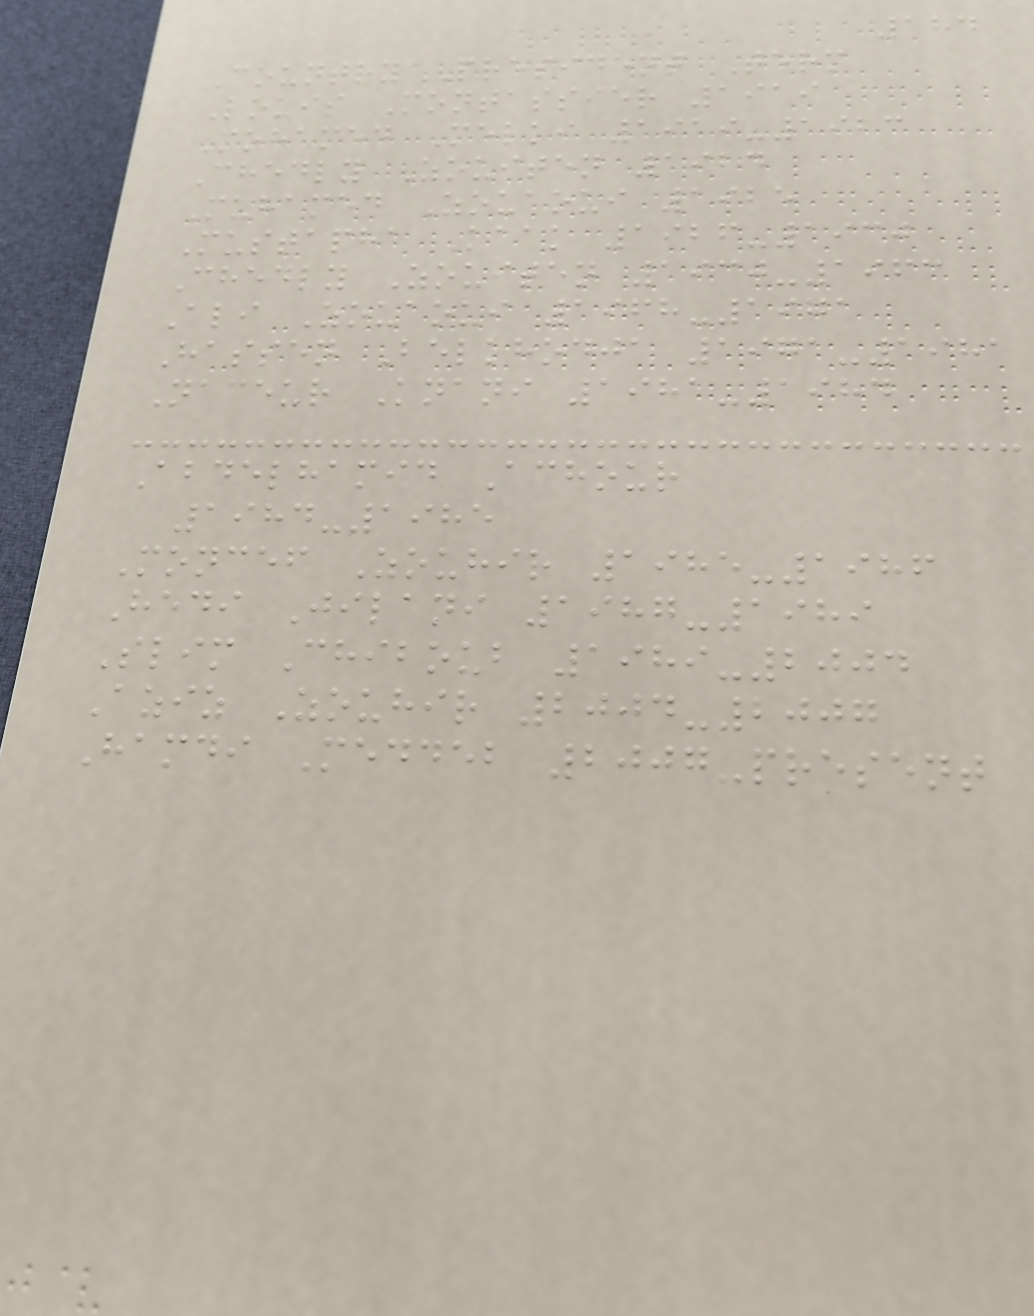184
Country President Term
Louis Montassier 1919
Mohamed Melki 1919-1923
Chedly Zouiten 1924
Muhamed Zouaoui 1925
Mustapha Kaak 1926-1930
Chedly Zouiten 1930-1963
Ali Zouaoui 1968-1971
Hassen Belkhodja 1971-1981
Naceur Knani 1981-1984
Abdelhamid Achour
1984-1985
Moncef Zouhir 1985-1986
Hedi Jilani 1987-1989
Slim Chiboub 1989-2004
Aziz Zouhir 2004-2007
Hamdi Meddeb 2007-present
